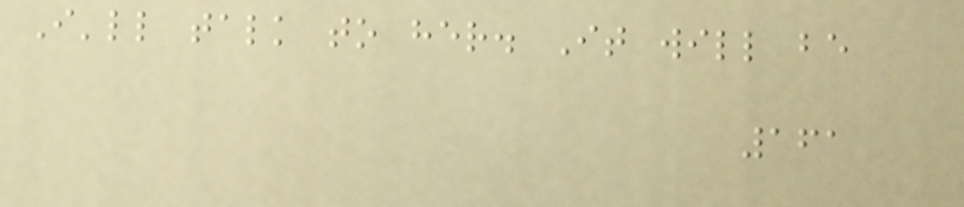I'll talk to her. It will be
161
